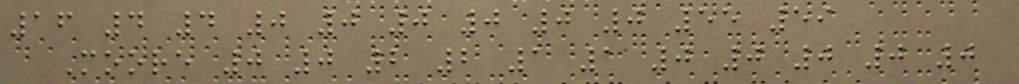16 4 4 0 0 0 0 0 0 55 59
Moore 0 0 2 2 1 1 0 0 0 0 0
